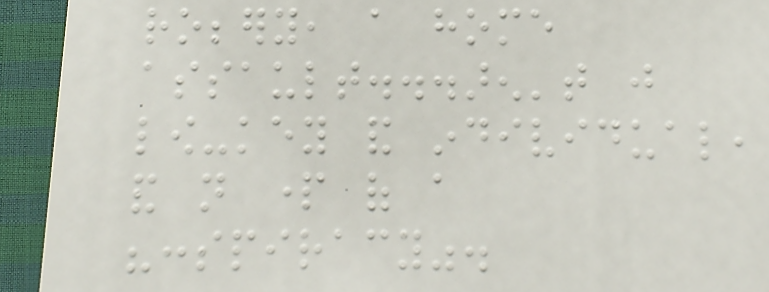robbery, a home
assault...aren't just
low-key and individual,
and not part of a
"conspiracy".
